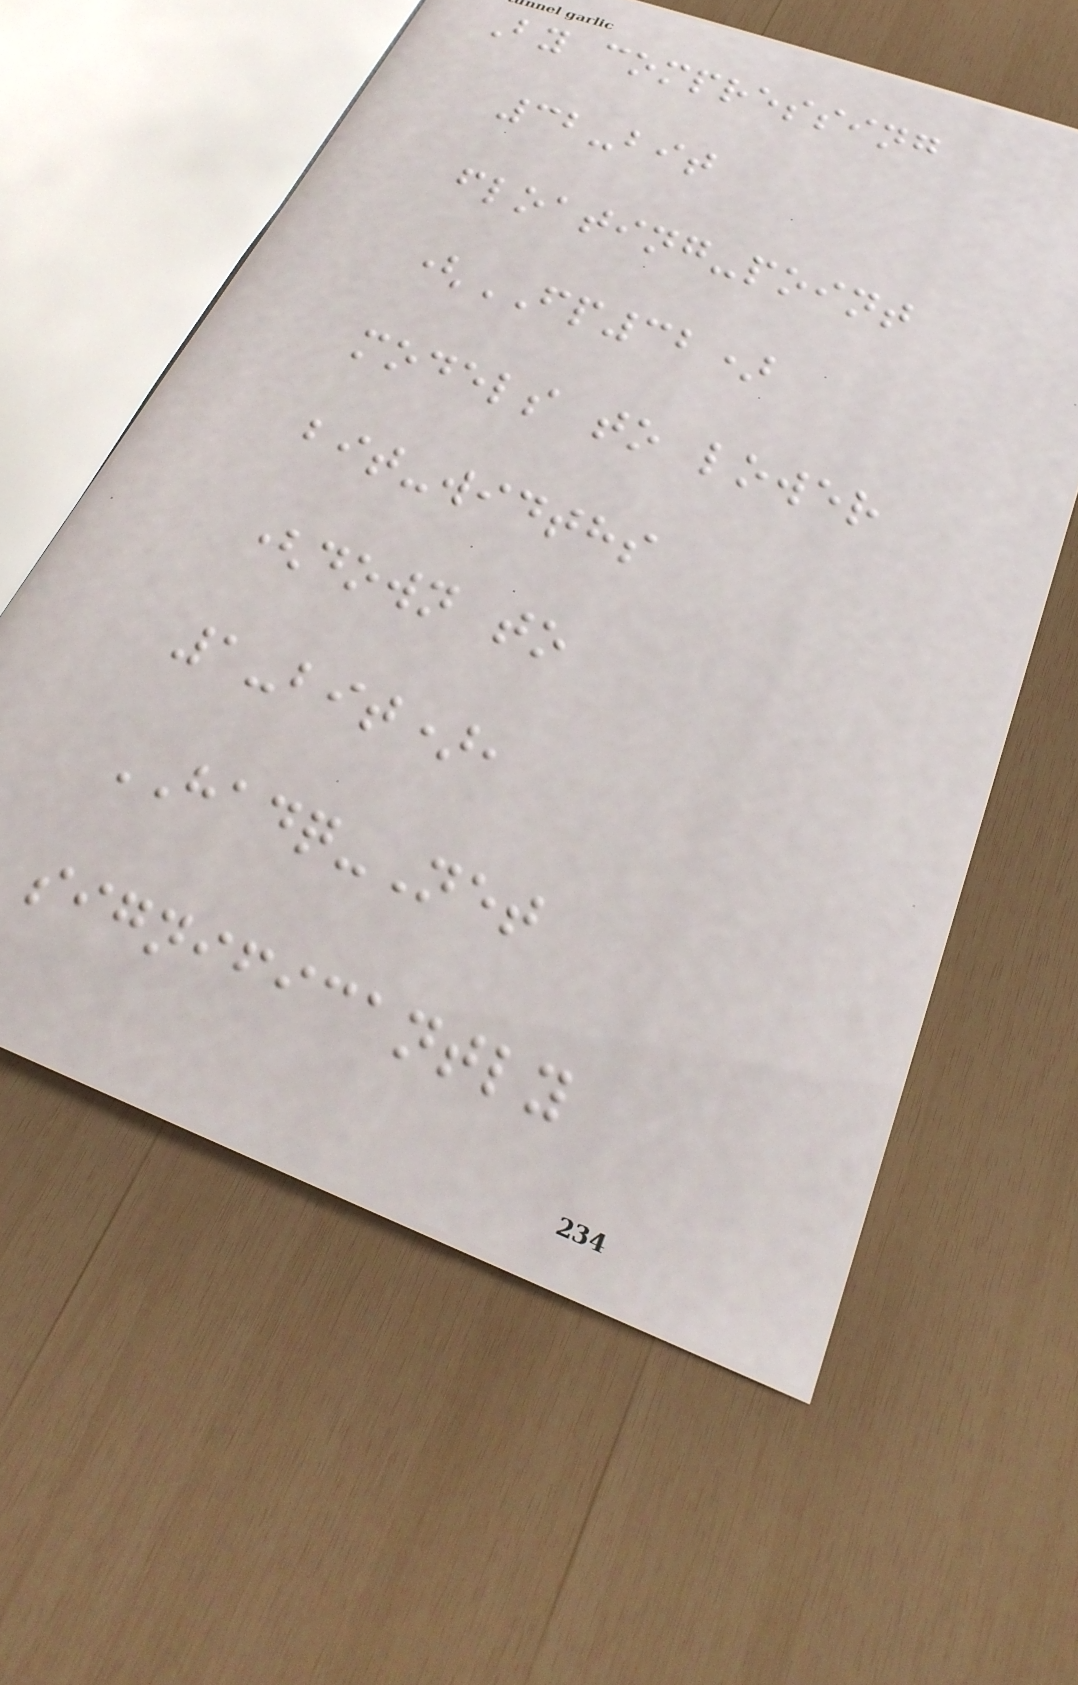By compressing
32-bit
floating-point
(FP32)
models to lower
bit-widths
(down to
1-bit),
HADQ-Net
significantly
